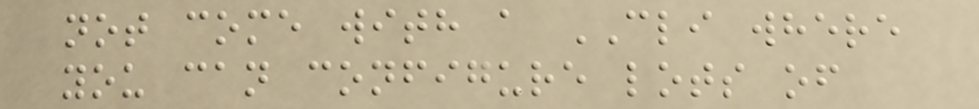not come with a CLI where
you can configure lots of
